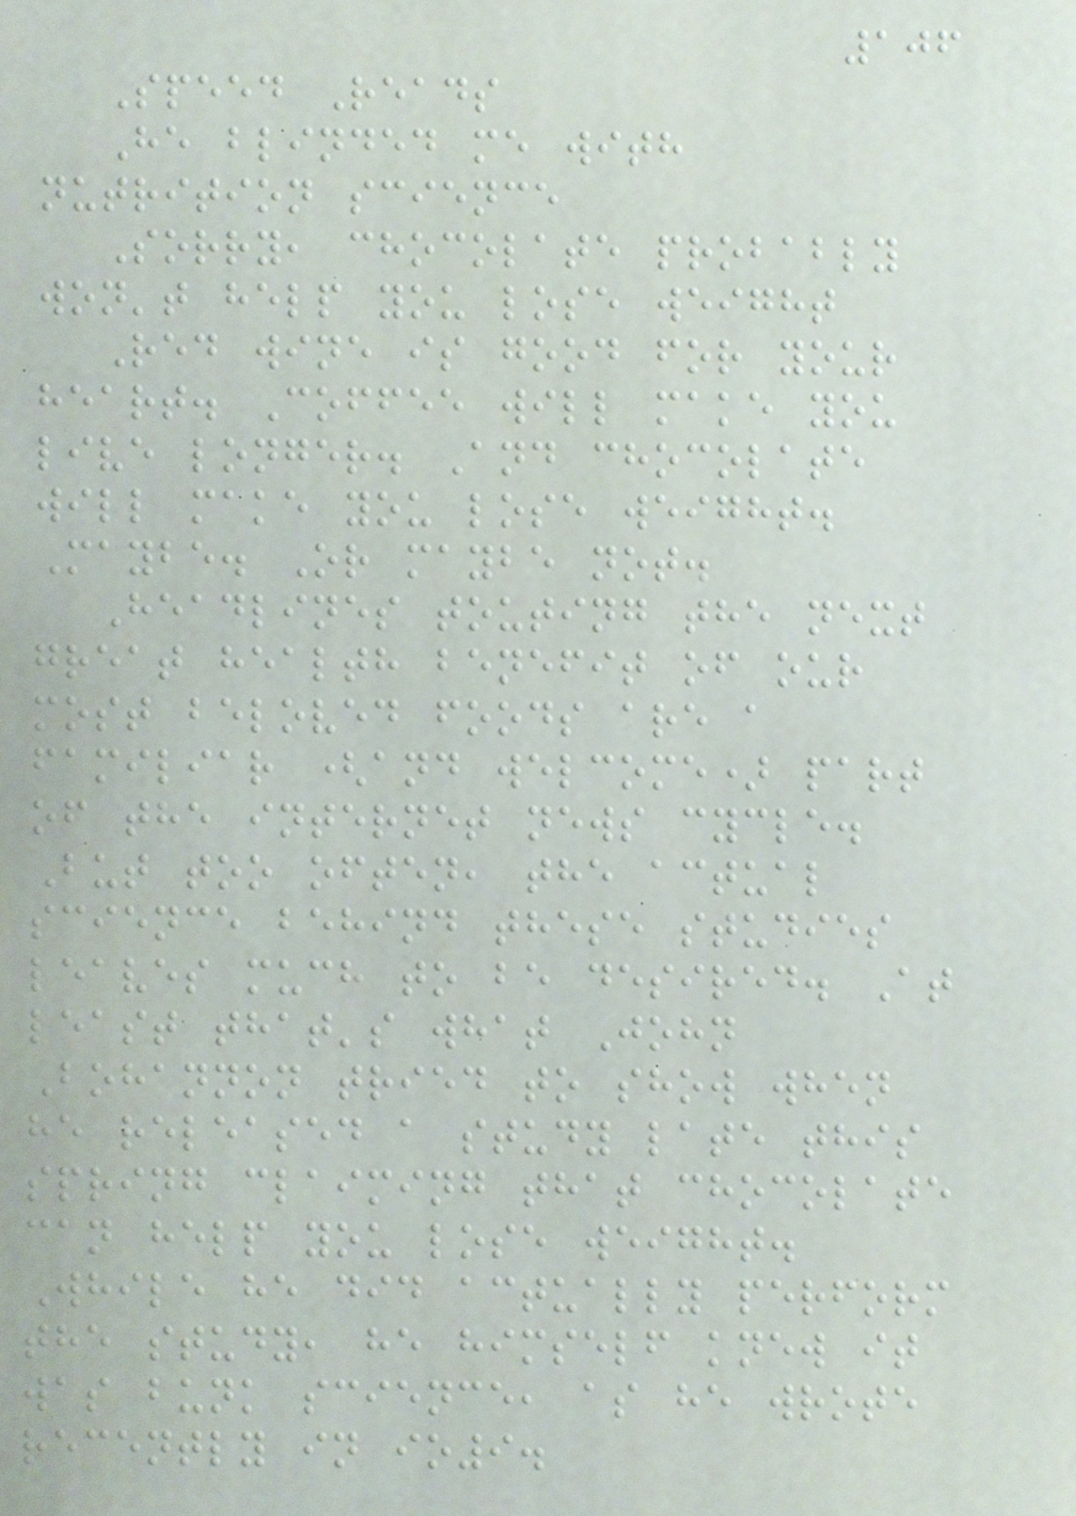106
Speed Reads
He blinded me with
nutrition science
Sorry, chocolate probably
won't help you lose weight
Red wine is good for your
heart. Coffee will make you
live longer. And chocolate
will make you lose weight.
Maybe. Or maybe not.
Headlines touting the next
great health benefit of our
most beloved foods are a
familiar (and welcome) part
of the internet news cycle.
But too often, the actual
science behind these studies
leaves much to be desired. At
least that's what John
Bohannon tried to show when
he released a study late this
spring claiming that chocolate
can help you lose weight.
While he did actually perform
the study, he himself knew it
was bunk science, as he wrote
recently in io9.
